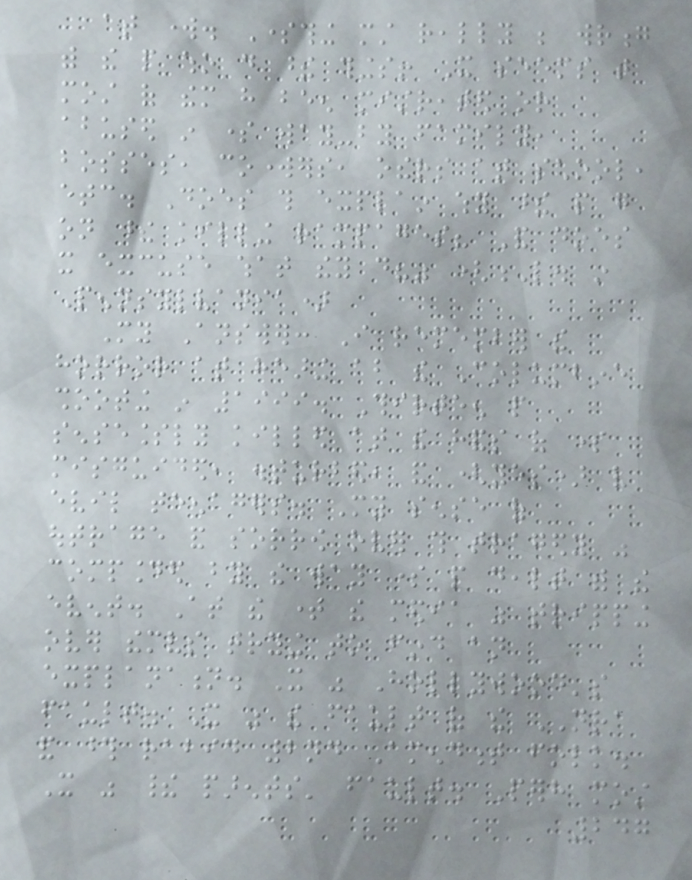at work. Something must really be wrong
with the people who do these things! It seems that
most of them have been mistreated or
abused in some way-by family,
bosses, coworkers, others at school,
etc. Does this explain why these people go
on these killing rampages? And does
it excuse what they do?" (L. in
Pennsylvania)
My Answer: I remember the
horror at hearing about the Columbine
shooting in 1999. Thirteen people
senselessly killed at the hands of some
misguided, disturbed, and (yes) very
evil teenagers. My sense of
outrage and sorrow over this tragedy was
compounded by the way some people dealt with the
event. At the time the media was tripping
over themselves trying to find an
explanation. It was Hollywood's
fault. It was the fault of the NRA
and those rabid 2nd Amendment folk.
It was their parents' fault. Perhaps most
247
